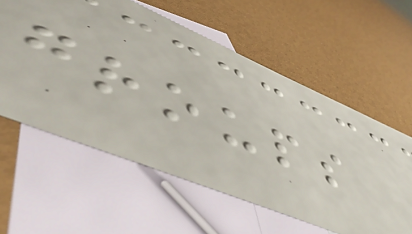groups
